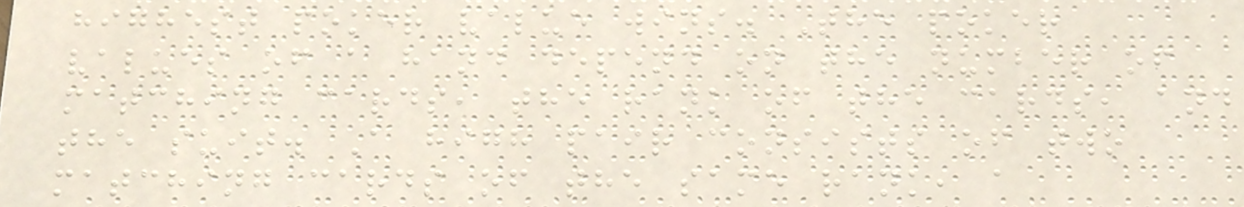highest poker value wins. The poker
values of a hand depend on the number of
matching cards, the rank of the cards, and
the suit. A high pair consists of two
matching cards of the same rank, a
